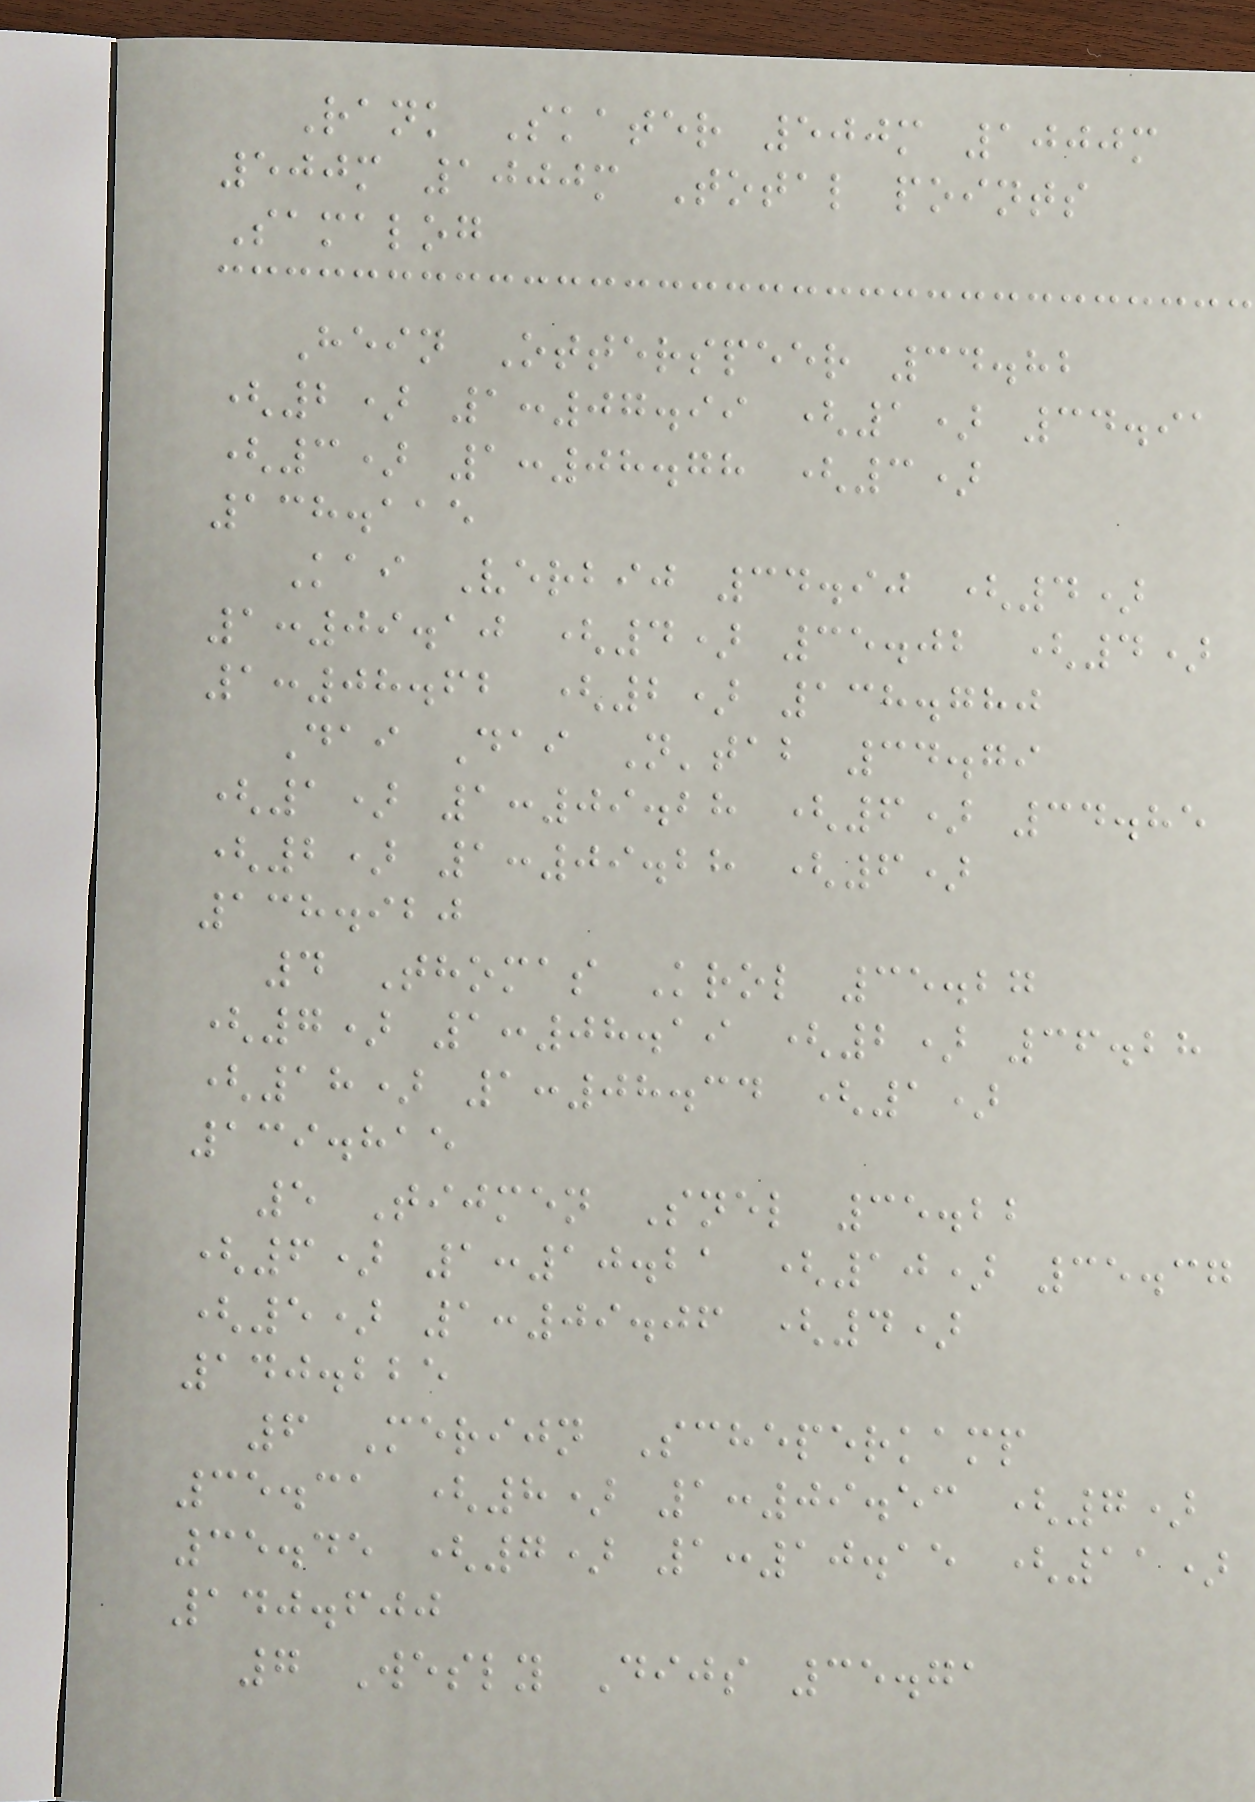Rank Skater 500m 1000m
500m 1000m Total points
Samalog
Hein Otterspeer 34.82
(2) 1:07.99 (1) 34.91
(3) 1:08.78 (3)
138.115
Kai Verbij 34.90 (4)
1:09.10 (4) 35.02 (4)
1:08.62 (2) 138.780
Dai Dai N'tab 34.79
(1) 1:09.28 (6) 34.85
(2) 1:09.28 (6)
138.920
4 Thomas Krol 35.27
(7) 1:08.19 (2) 36.28
(18) 1:08.34 (1)
139.815
5 Tijmen Snel 35.22
(6) 1:10.21 (10) 35.37
(5) 1:09.06 (4)
140.225
6 Merijn Scheperkamp
35.31 (8) 1:09.53 (7)
35.45 (7) 1:10.15 (11)
140.600
7 Wesly Dijs 35.71
